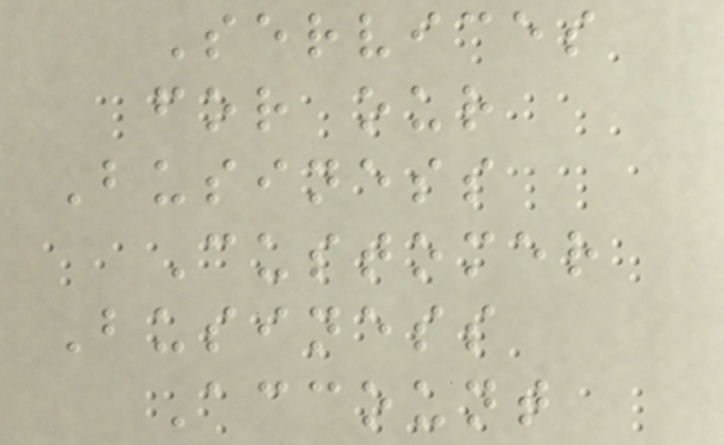Services
for our
Business
Customer
Business
Account
